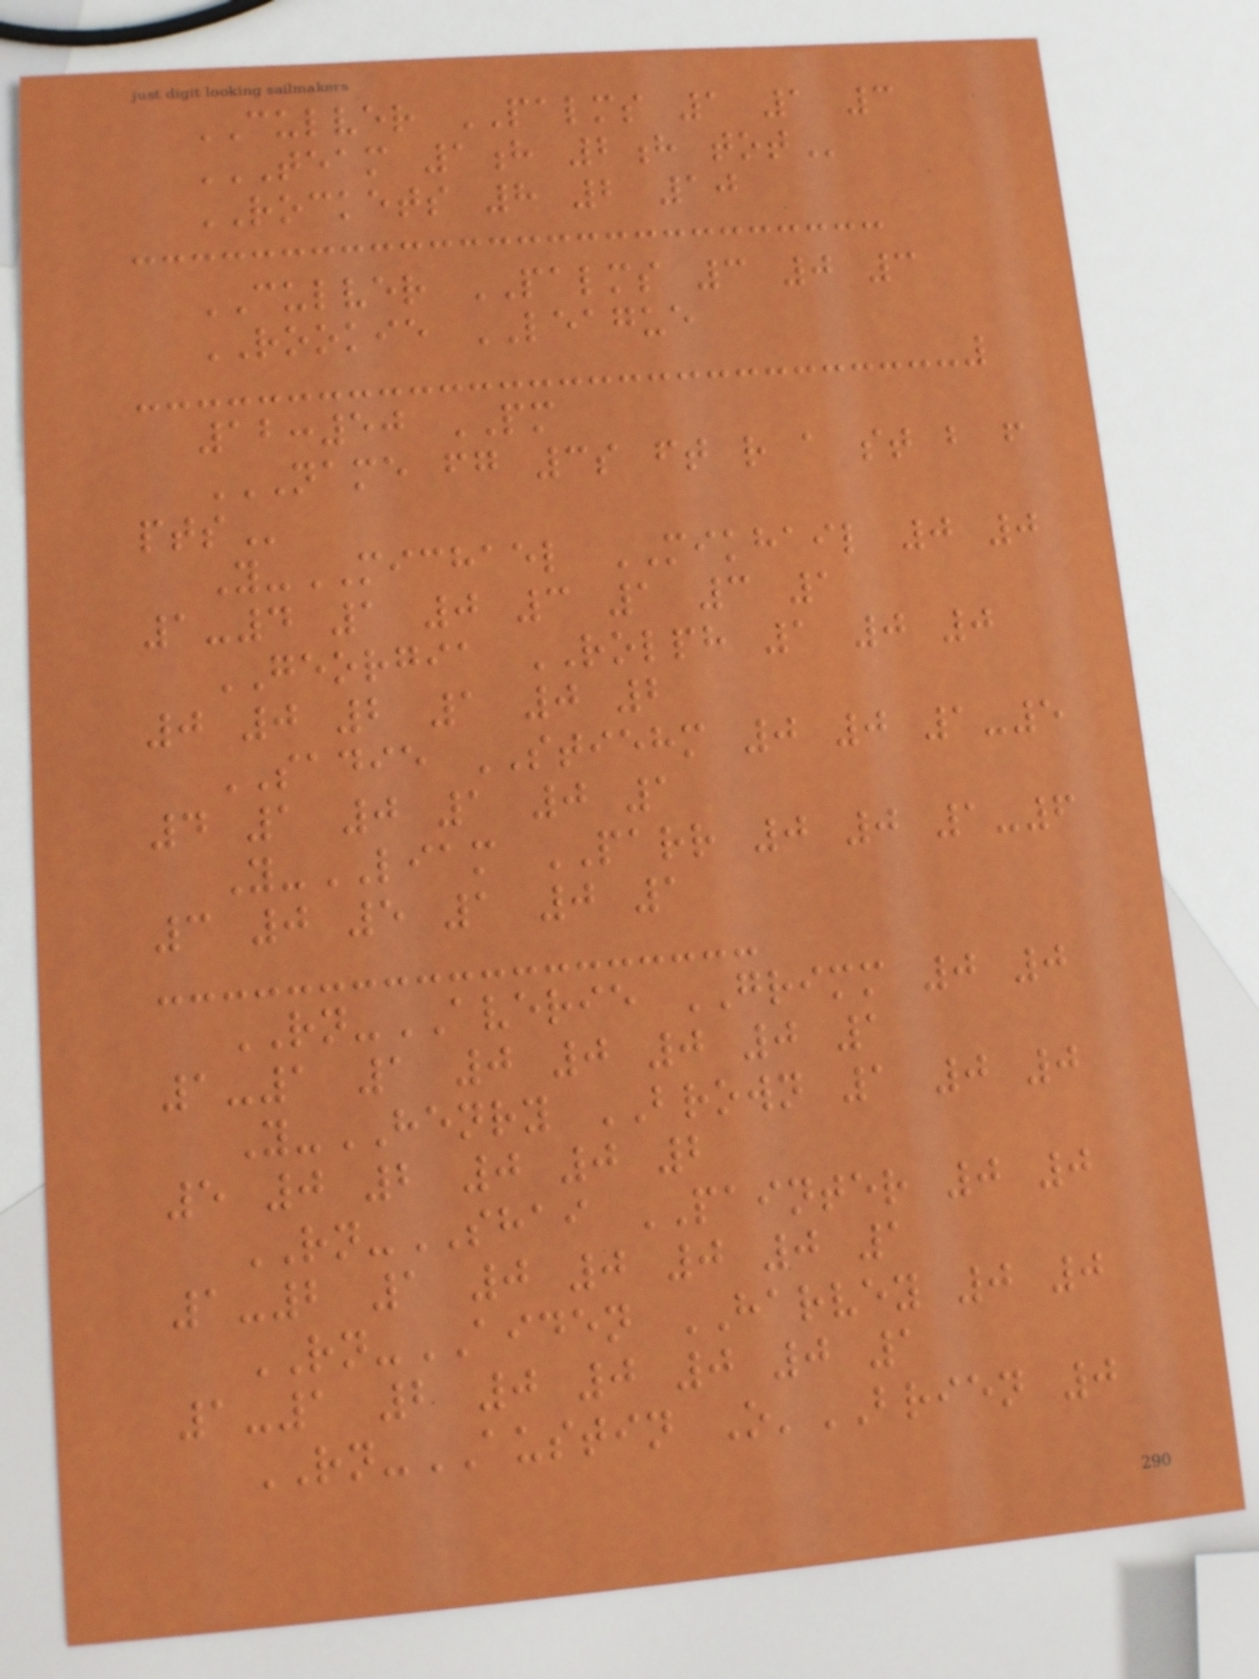CULVER PALMS 1 1 3
TEAM 1H 2H TOT
ROCKETS 8 2 10
CULVER PALMS 3 0 3
ROOKIE LEAGUE
12:50 PM
NAME FG 3S FT R A ST B F
PTS
Y-MICHAEL MIKHAIL 0 0
1-4 1 0 3 1 3 1
GEORGIA ROLPH 1 0 0
0 0 2 1 0 2
SADIE STIEHM 0 0 1-5
4 1 0 1 0 1
Y-LIAM PARR 0 0 1-6
3 0 5 1 0 1
RN-AVERIE GRIMM 0 0
1-1 1 0 0 0 0 1
Y-HENRY BROWN 1 0 0
5 0 2 0 0 2
RN-SHAI PAINTER 0 0
1-2 1 0 0 0 0 1
RN-AIDEN HARVEY 0 0
1-1 2 0 0 0 0 1
RN-AUSTIN O'BRIEN 0
